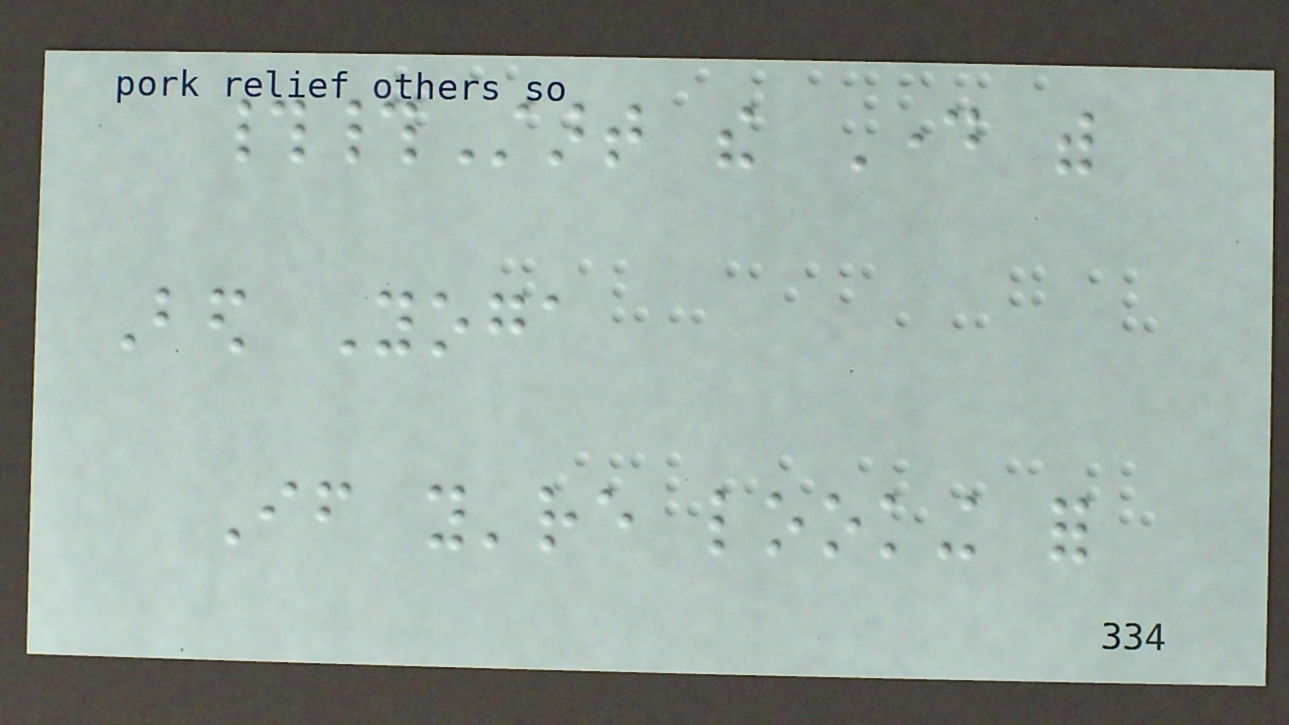##Start the Day with
Bed Yoga
If you're looking for
